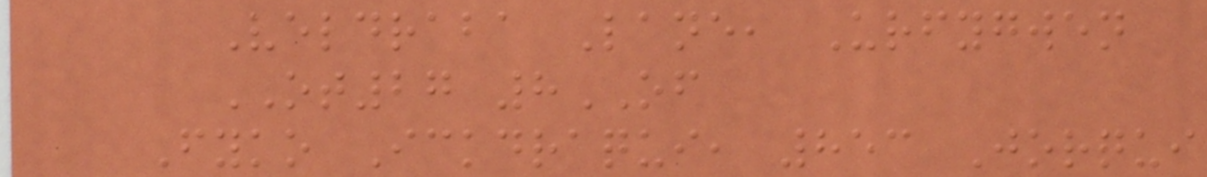Veldraba Lane, Urfygwen
OT27 8OF
Fyko Ickdraqui, 853 Jorqui
